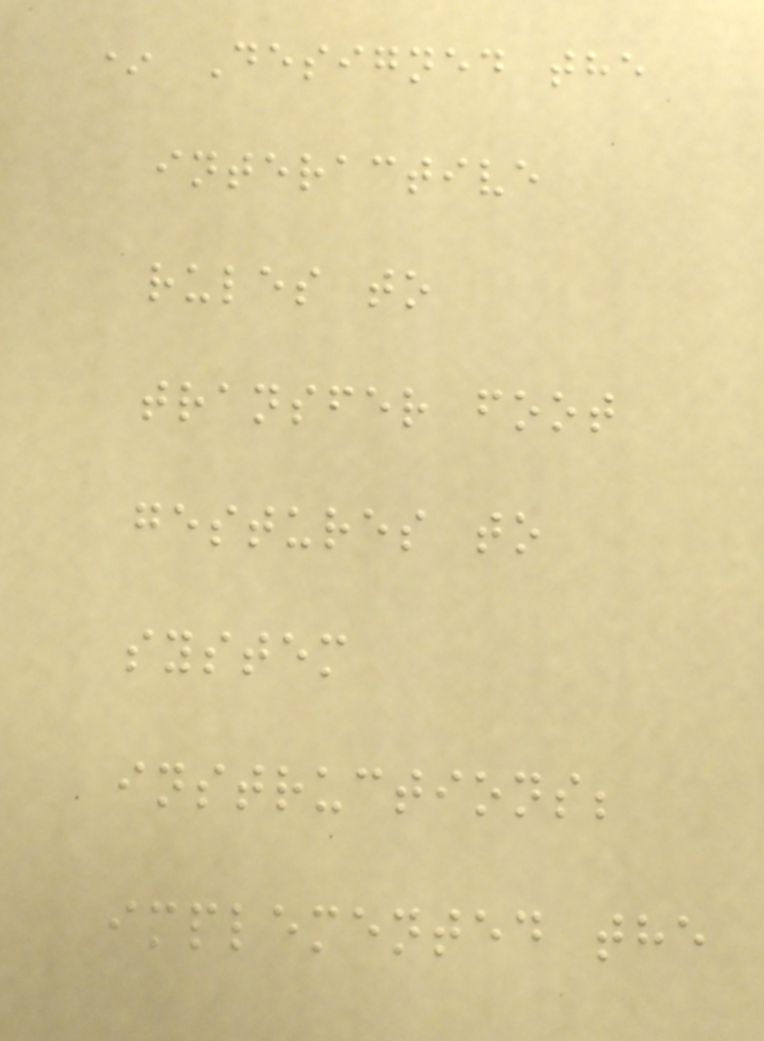* Designed the
interactive
rules to
transfer foot
gestures to
system
instructions;
implemented the
